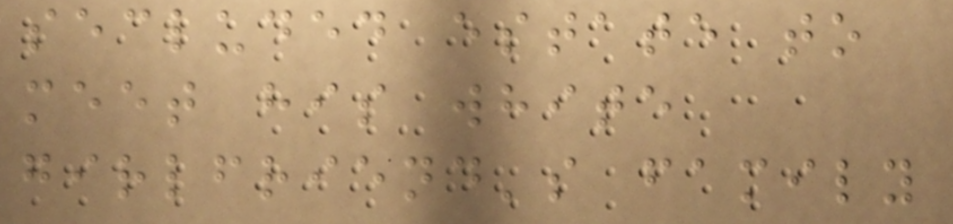secluded estate to
meet his white
girlfriend's family
